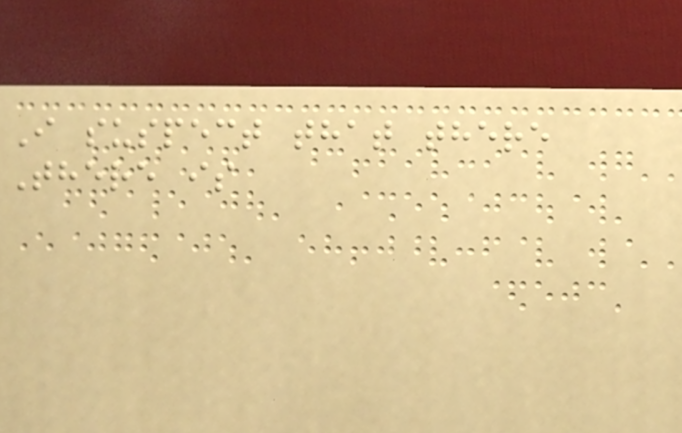I suspect that there
There is
